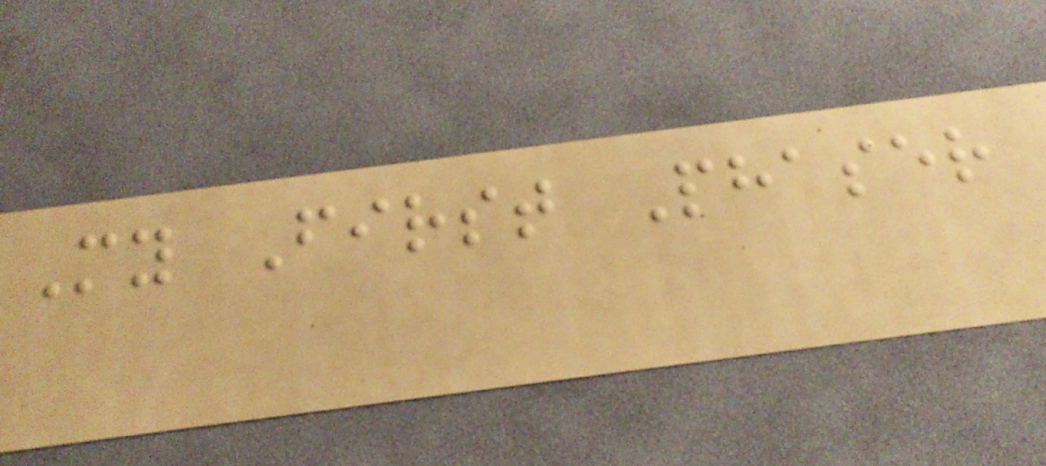My First Phaser
